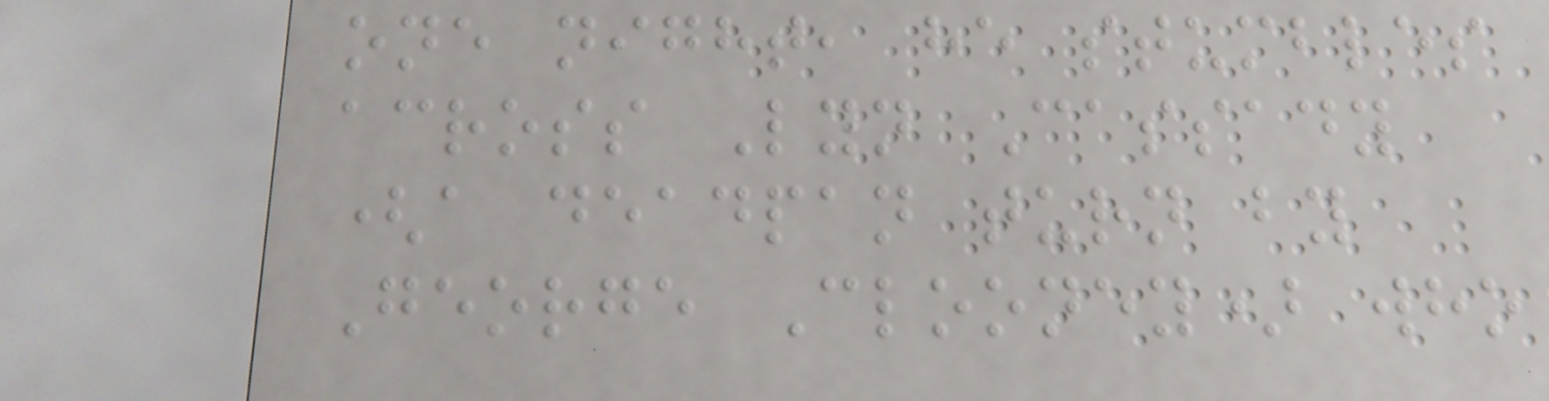one night, he stumbles
across Lyn Cassady
(a deadpan turn by
George Clooney) who
